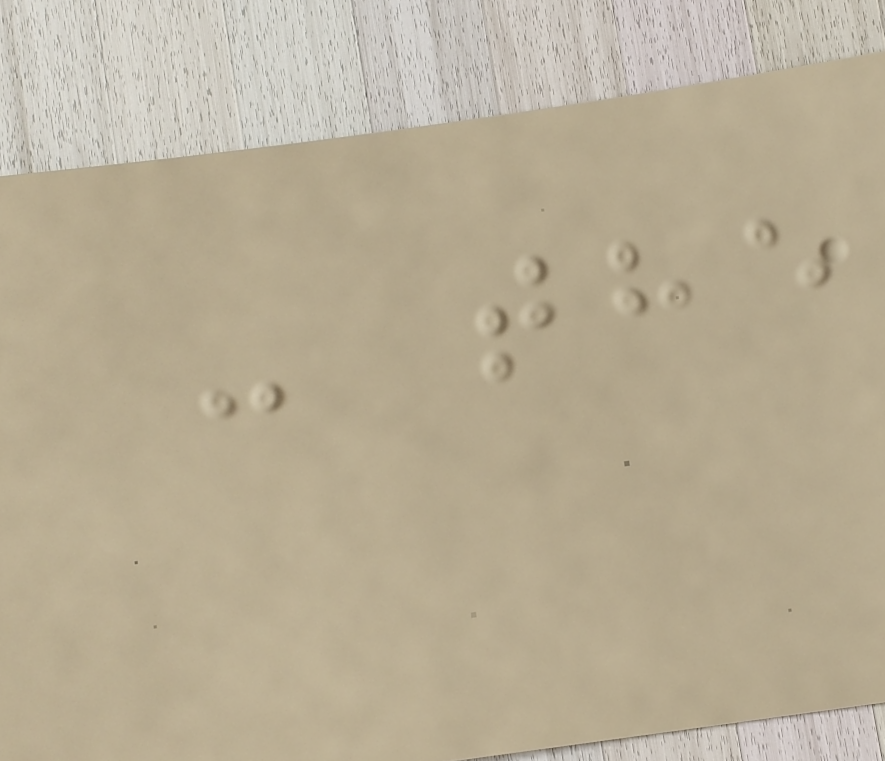- the
